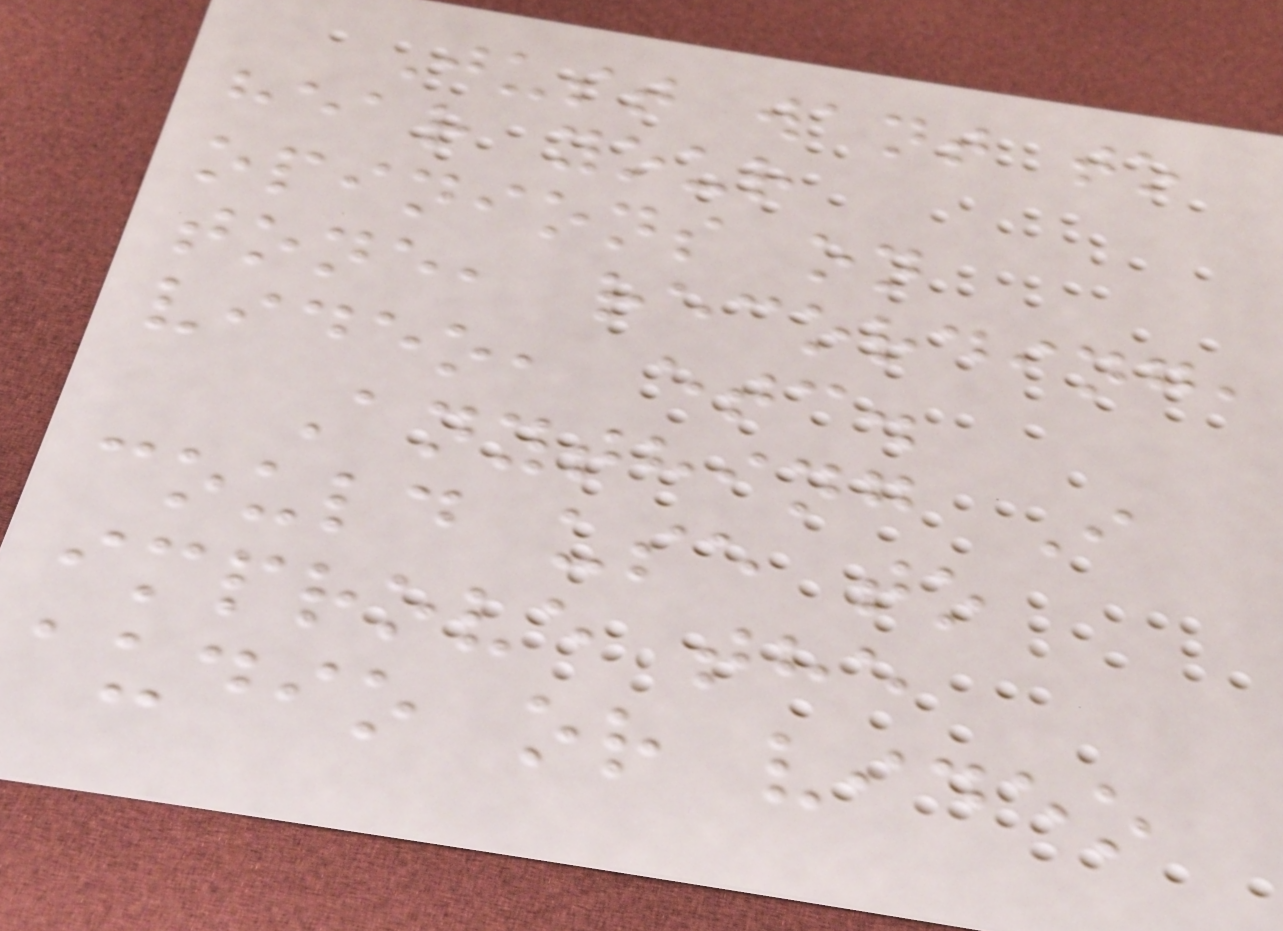Just want to
hear your
opinions on
tone, recording,
video, etc.
Anything I
could use to
improve the
audio or video
